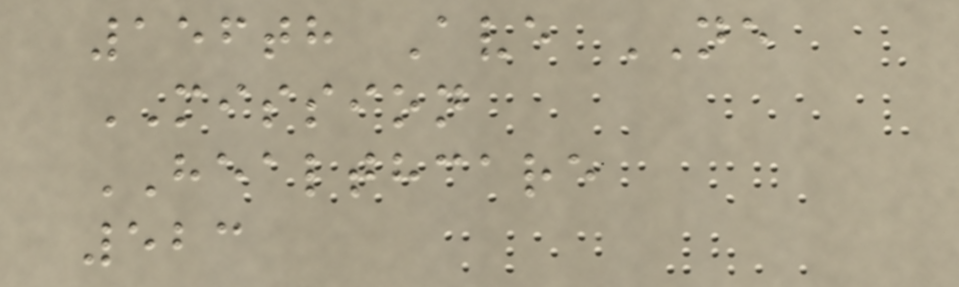156th Ave NE
MISSION
HEALTHCARE
523
